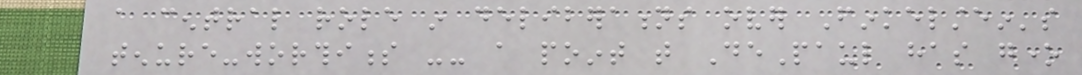a central role in deliberations over Finkelstein's
tenure-worthiness -- a point that DePaul has gone
